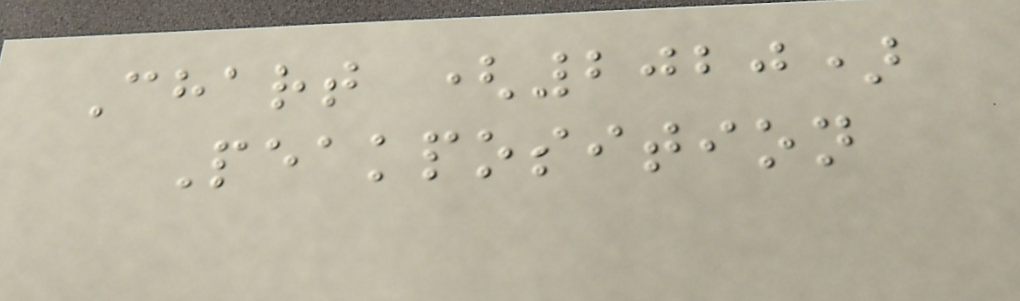Chart (2020)
Peakposition
